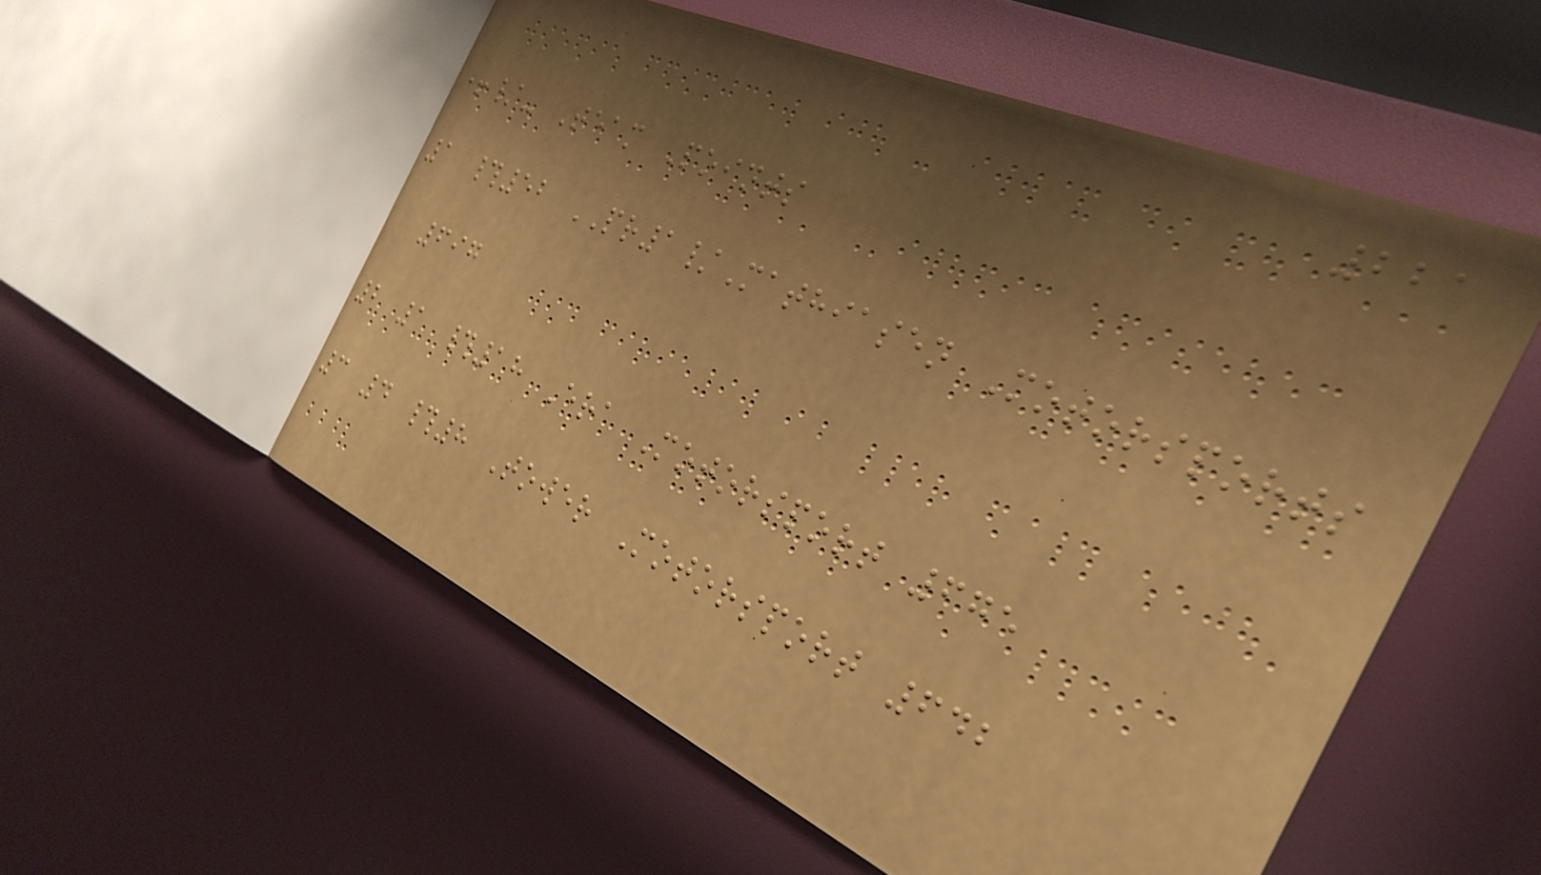221
+/- Team Points
1 #52 PR1/Mathiasen Motorsports
697
2 1 #18 Era Motorsport 675
3 4 #8 Tower Motorsport 642
